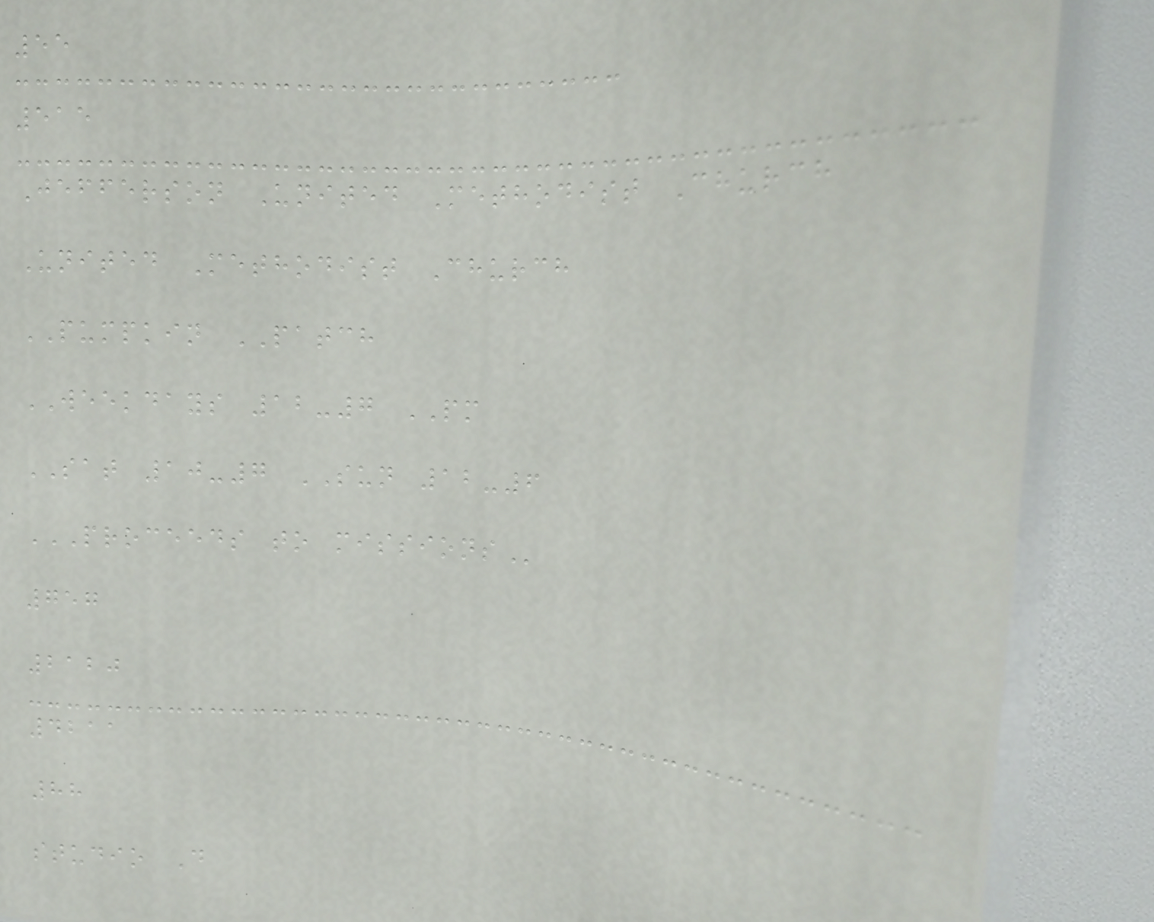55
515
Jefferson United Methodist Church
United Methodist Church
PUMPKIN PATCH
WEEKDAYS 12-7 PM
SAT 10-7 SUN 12-6
PROCEEDS TO MISSIONS
757
2120
4211
88
studio D
